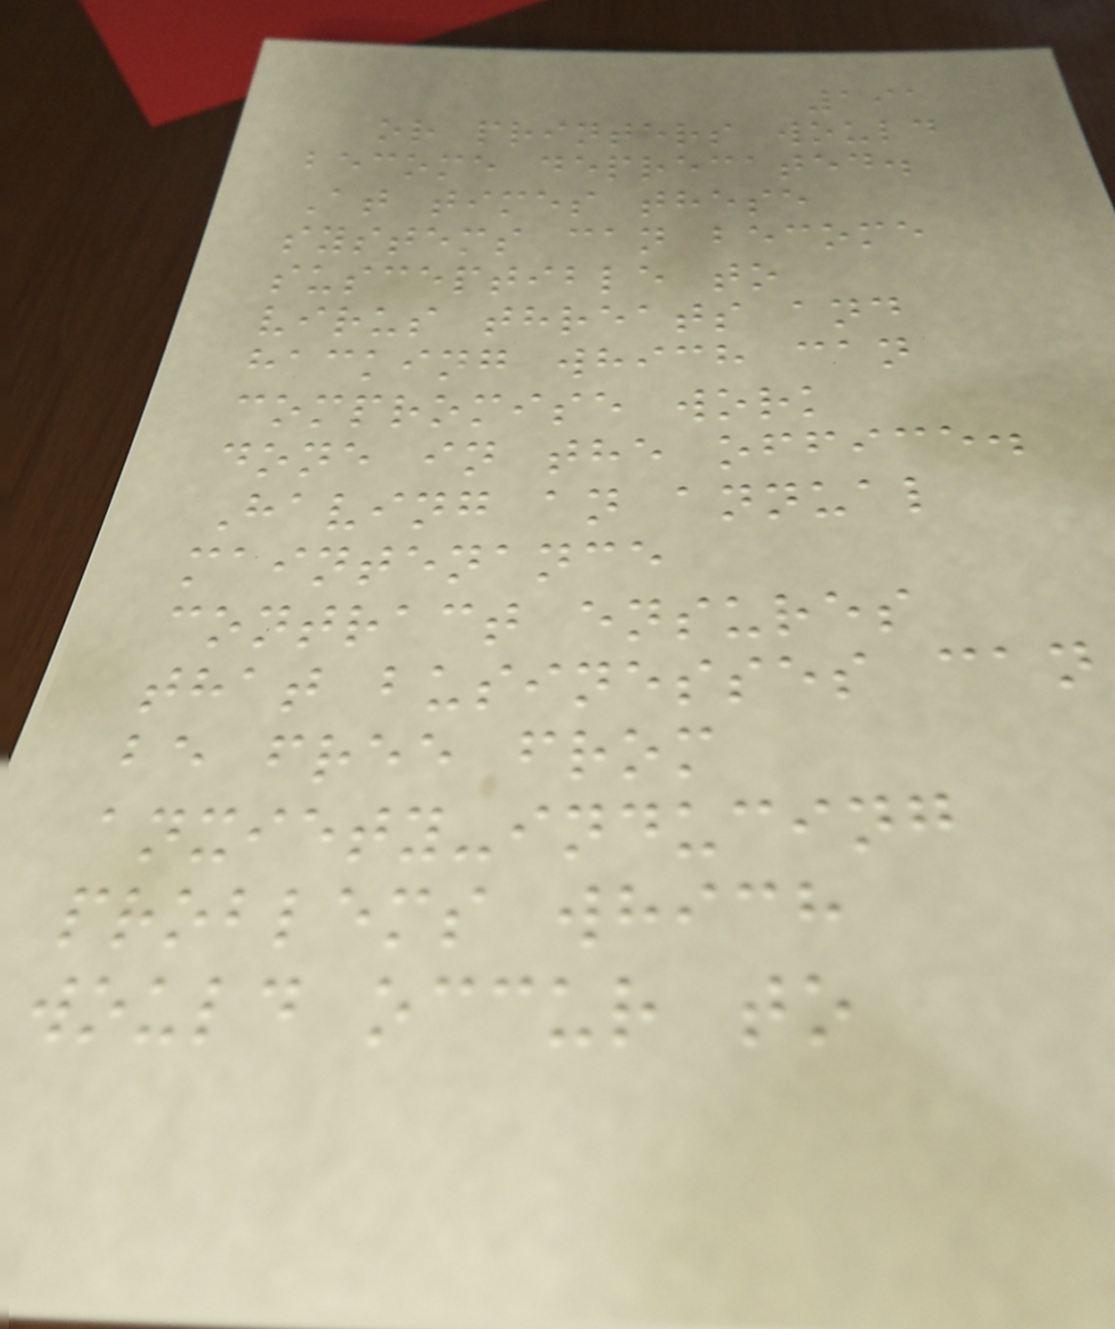191
or printers would
become deprecated.
At times these
systems can become
susceptible to
virus threats and
hacking which can
compromise work
done in the office.
Having an annual
maintenance
contract ensures
that businesses can
be free from
anxiety-inducing
problems which
would occur to
